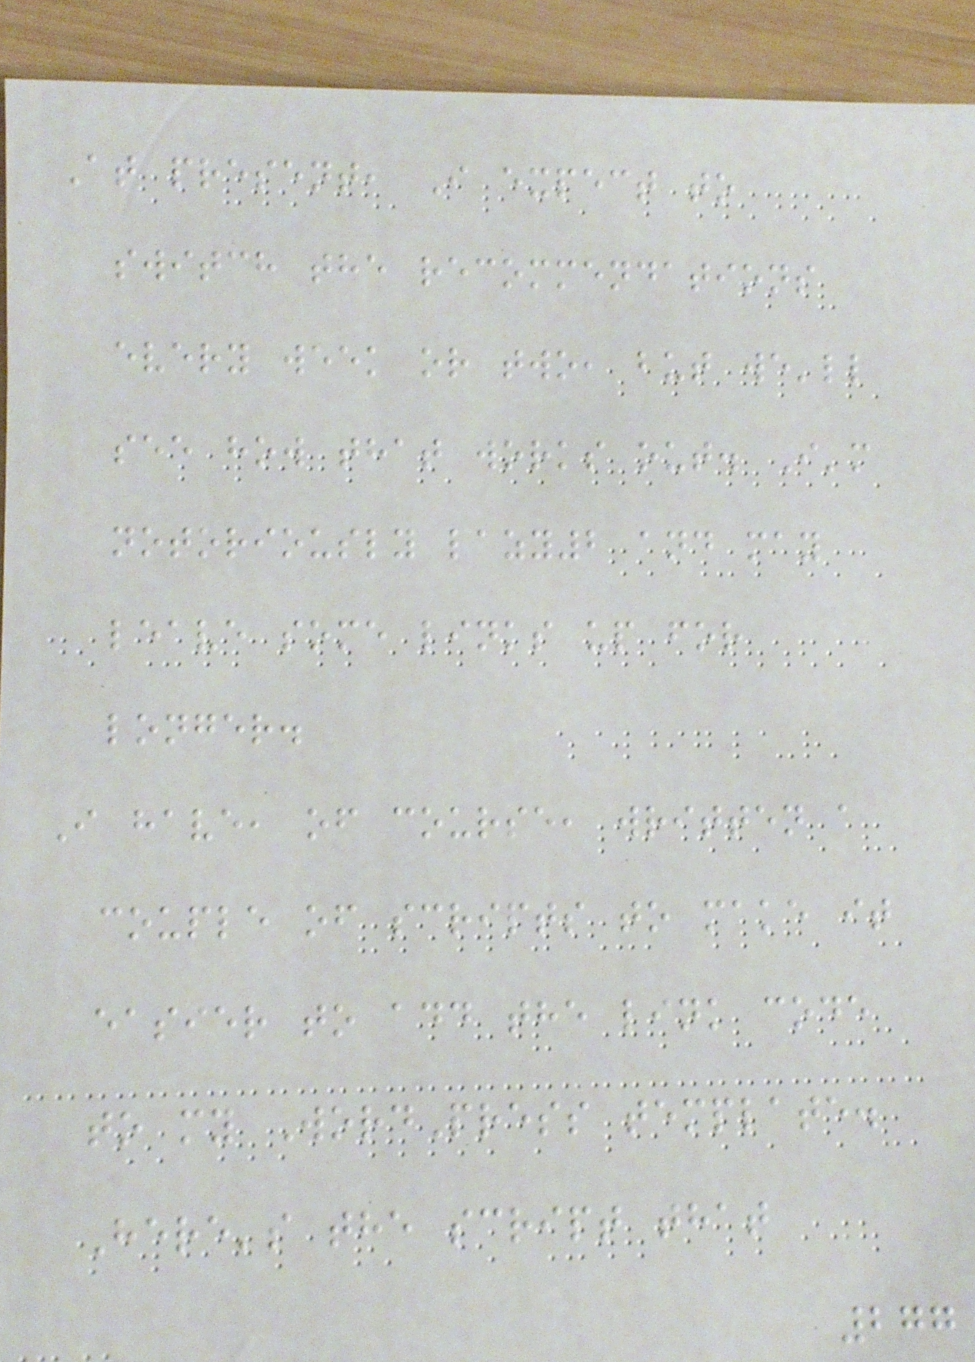At present, I expect to
switch the recommendations
every week or two, but we'll
see how that works out. I'm
notoriously lazy2 and may
leave some links up for
longer.
I have, of course, written a
couple of scripts to make it
easier to add the link code
to my WordPress template.
Here's the script that
277
